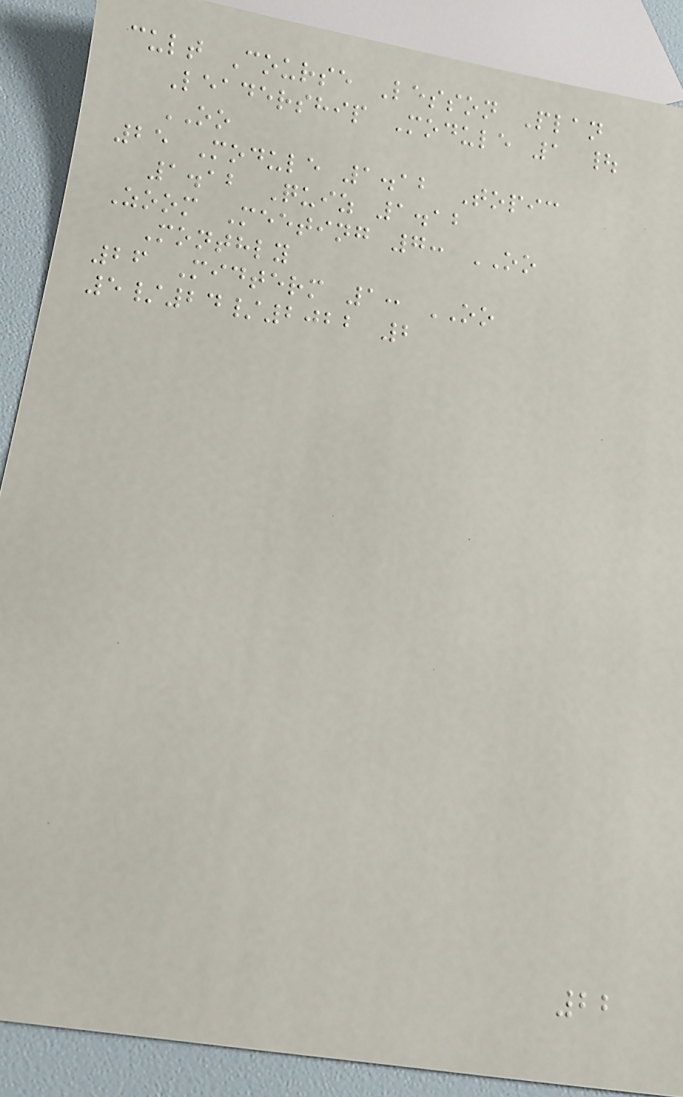cult Course Lesson Plan
Leadership Module 1 |
OO
25 Module 1.12 Topic
1.12 Quiz 1.12
Zoom Meeting 7: OO
Monthly
26 Midterm 1: OO
5/24/2022 2
22
